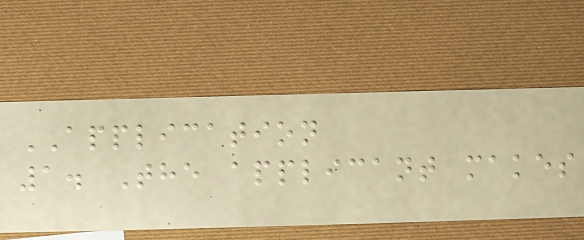APPLICATION
1. The applicant makes
